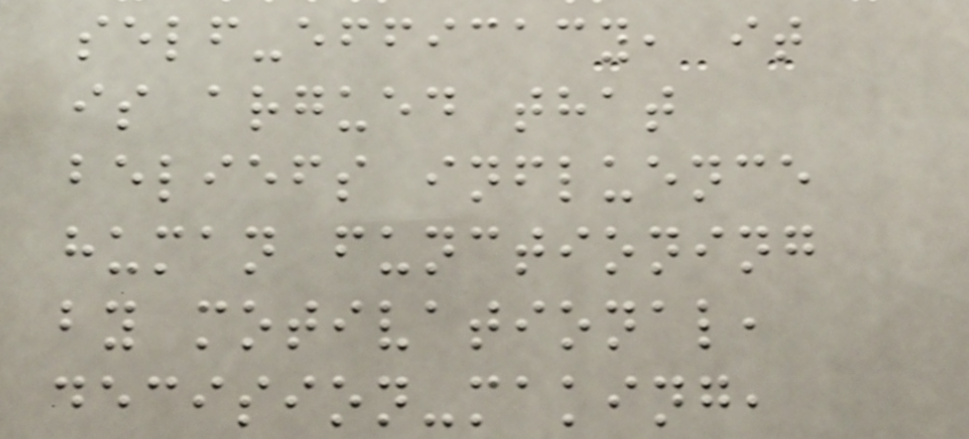self-efficacy, it
is argued that
beliefs influence
human functioning
by motivational,
decision-making,
